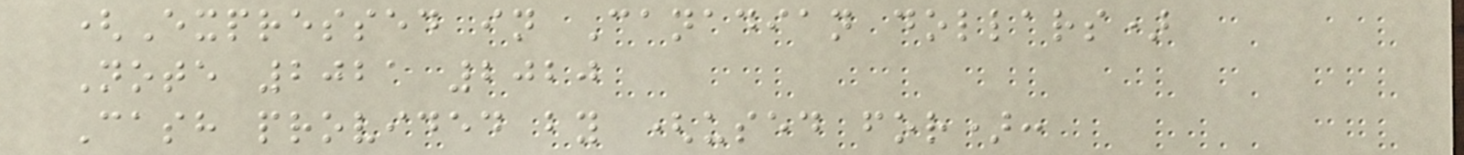(Expressed in Canadian dollars)
Note 2021 2020
Cash provided by (used for):
